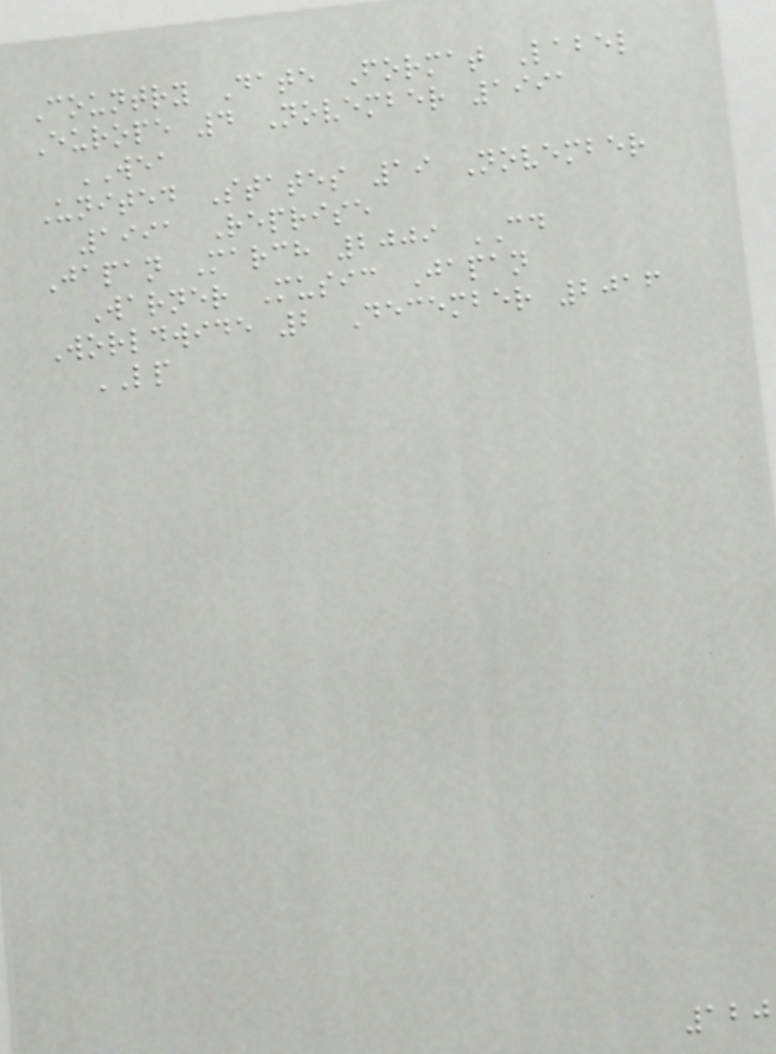Country Date Format Label
Europe 4 November 1991
WEA
United States 19 November
1991 Reprise
Japan March 2009 CD
Warner Music Japan
Worldwide 2 December 2016
LP
120
